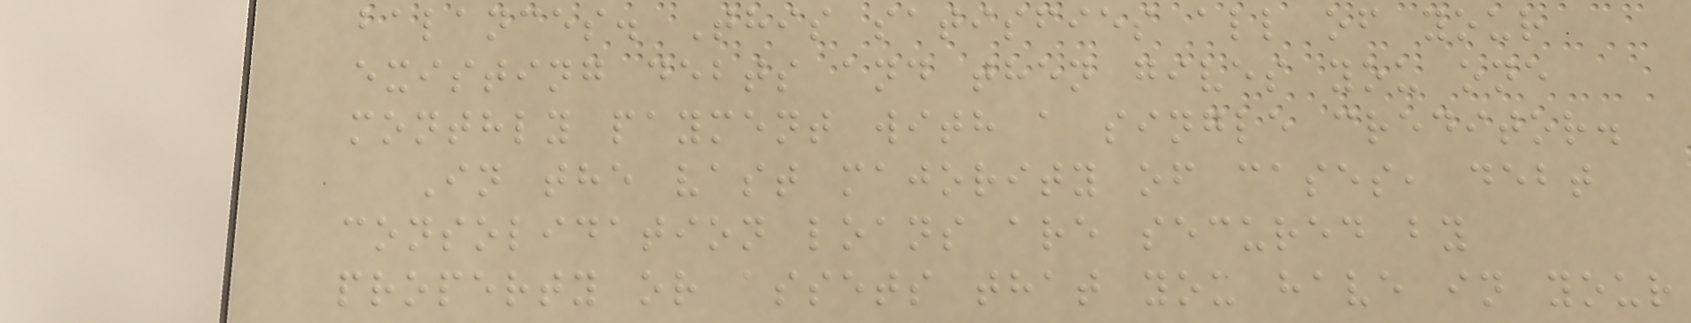balances. This satisfies all of your
existing debts and then gives you one
monthly payment with a single creditor.
In the vast majority of cases, debt
consolidation loans are secured by
property or assets that you have in your
